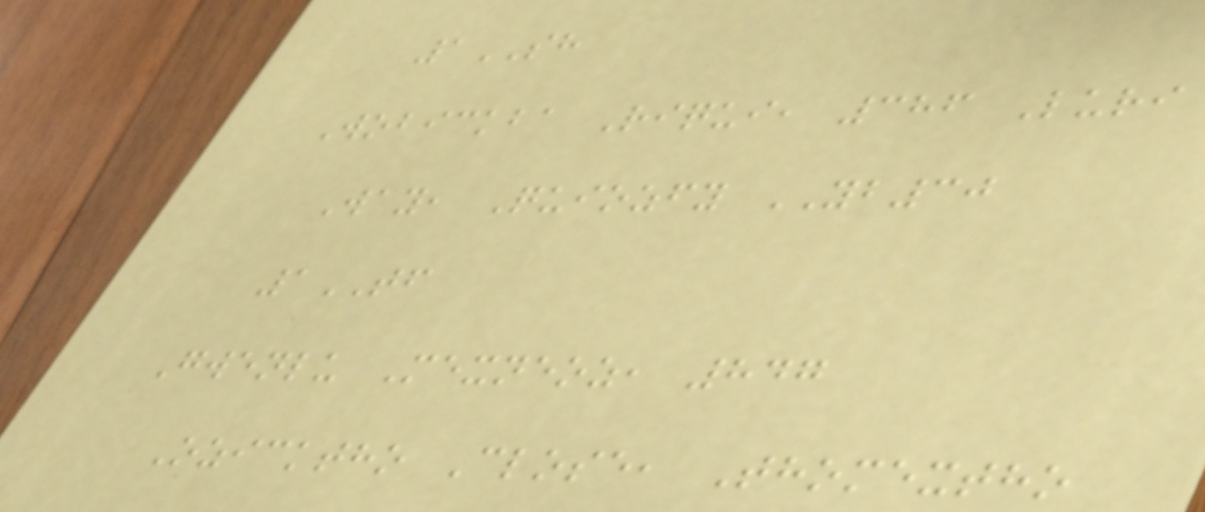1SH
Wobickba Riqui, 386 Luri
Way, Quiozfy YB30
1TF
Gwenlu Mexneoz, 847
Ozicktho Close, Thomextho
